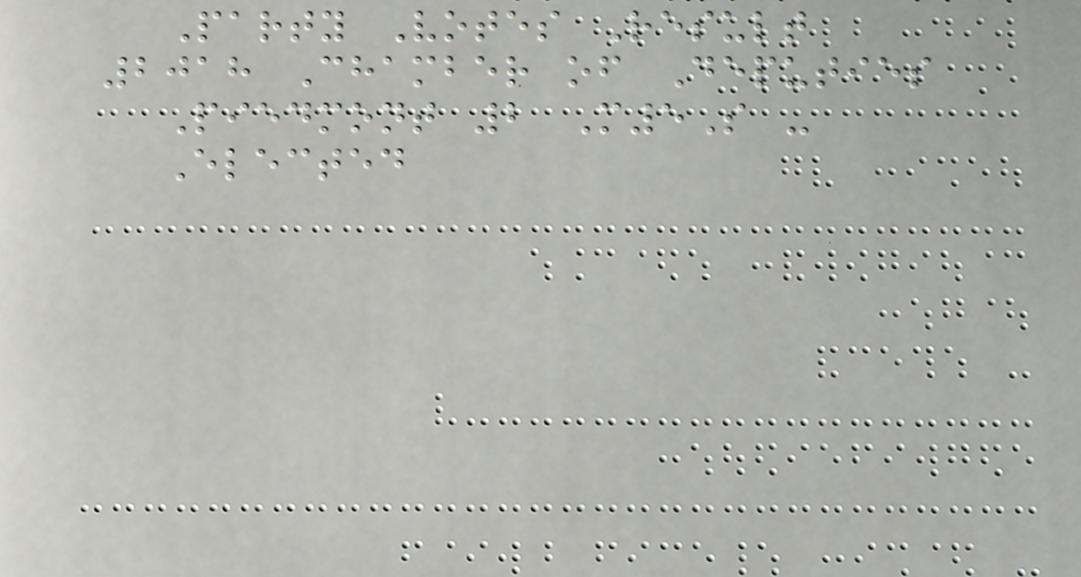Party Votes Result
2018 Chamber of Deputies
Piedmont 2 M5S -
Elected
